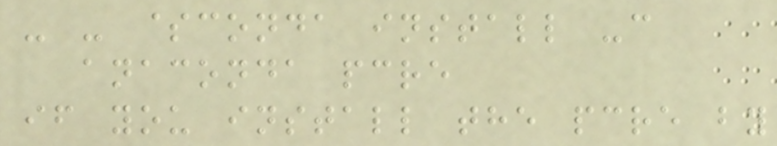- - $conda install -c
anaconda pcre
if you install the pcre by
